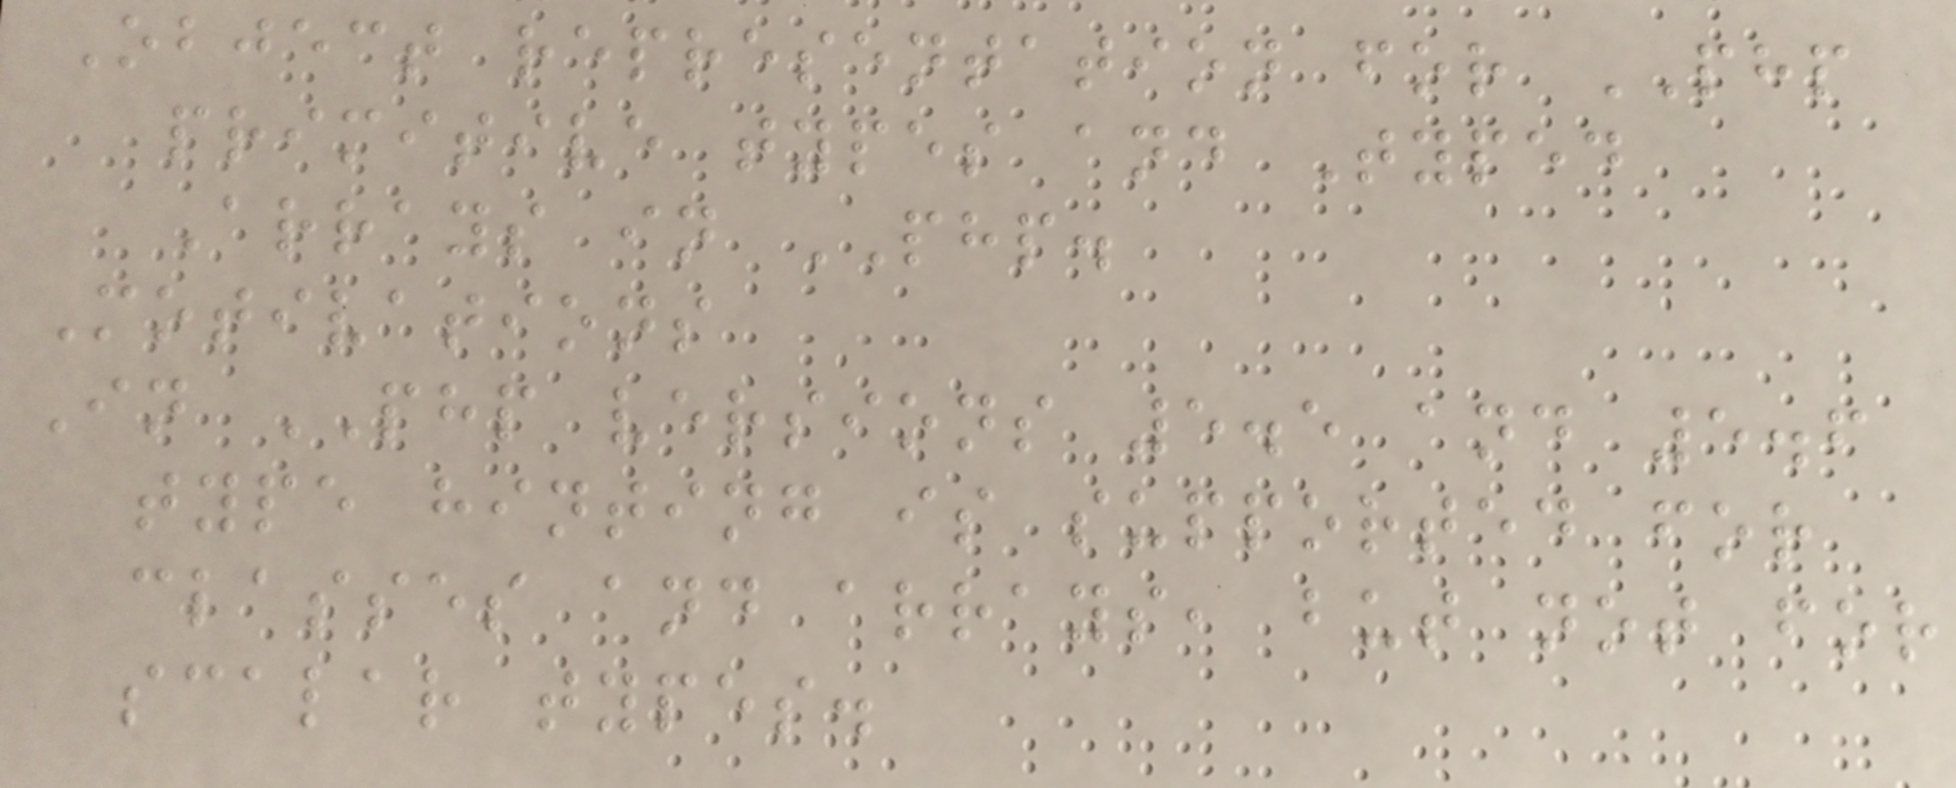Object representation for PHP
primitive types and Typed
Arrays in PHP.
Motivations
In PHP versions 5.5 and 5.6
type hinting is supported for
classes and arrays, but not for
scalar types.
